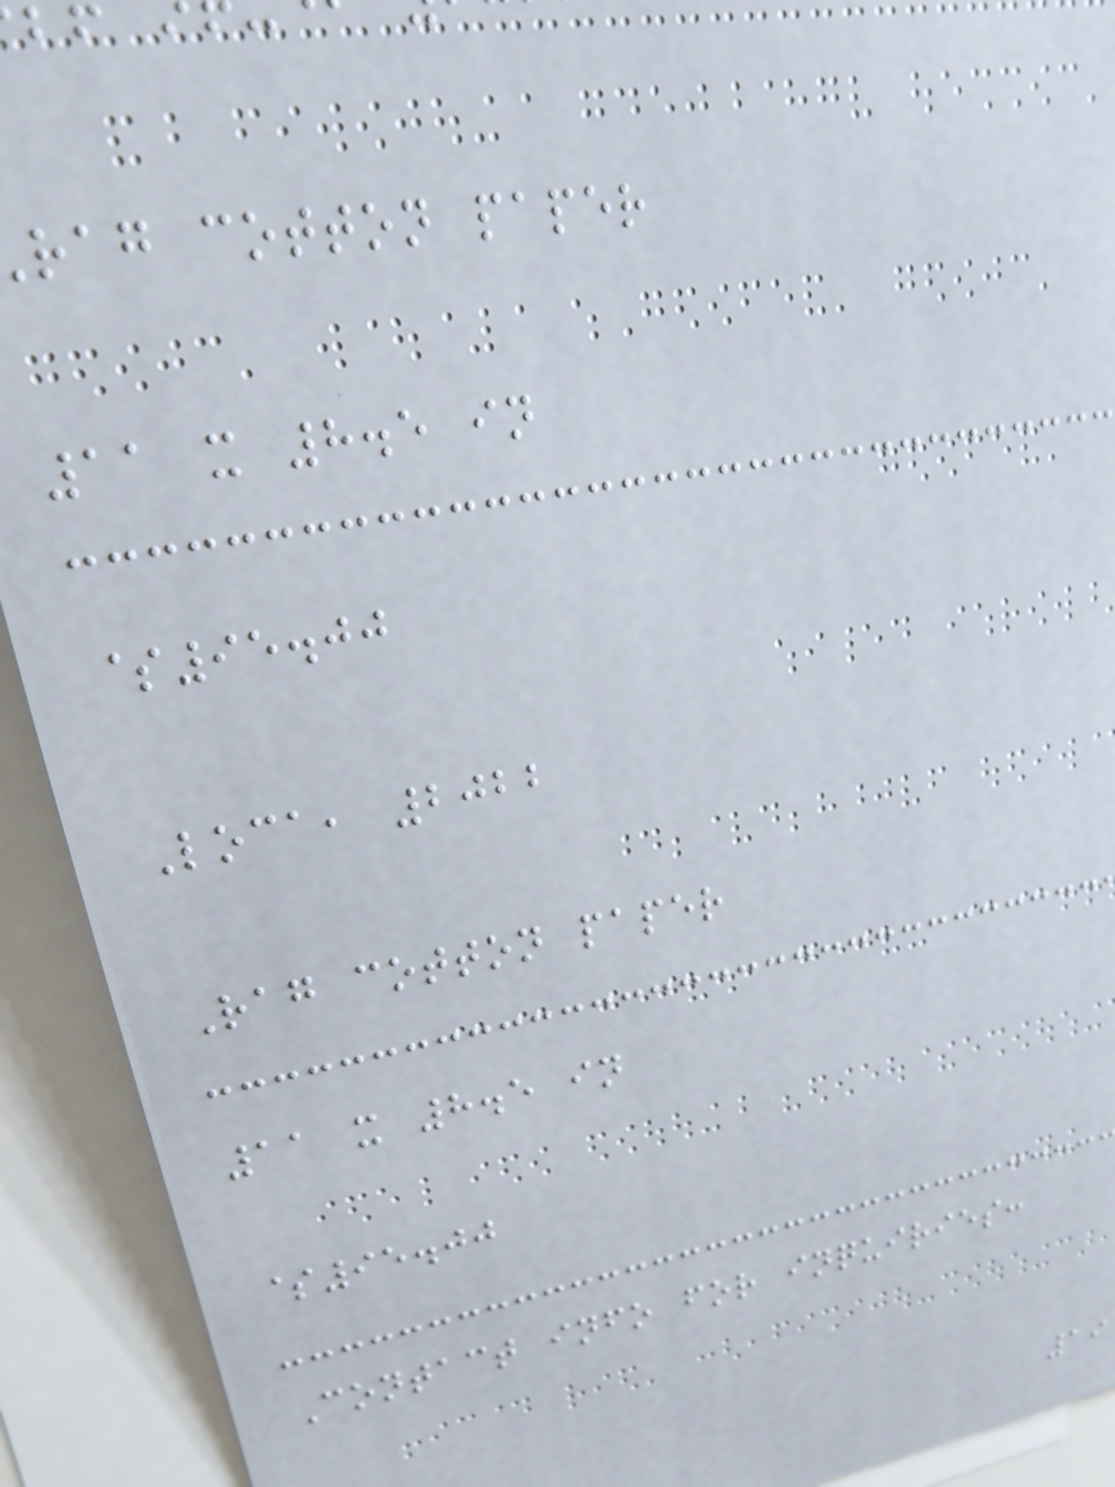rag cotton paper
11 x 8.5 in
$95.00
Loca, 2022
Rag cotton paper
11 x 8.5 in
$95.00
Contact info for inquiries:
19
